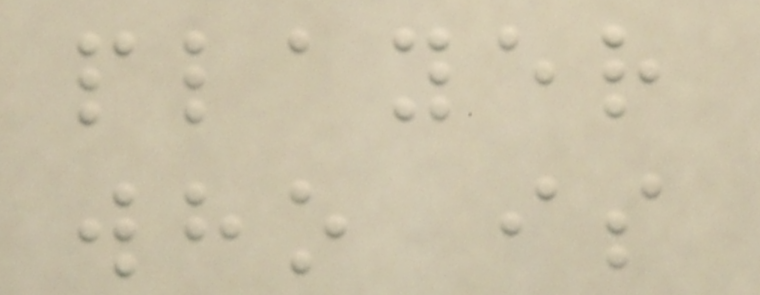player
who is
